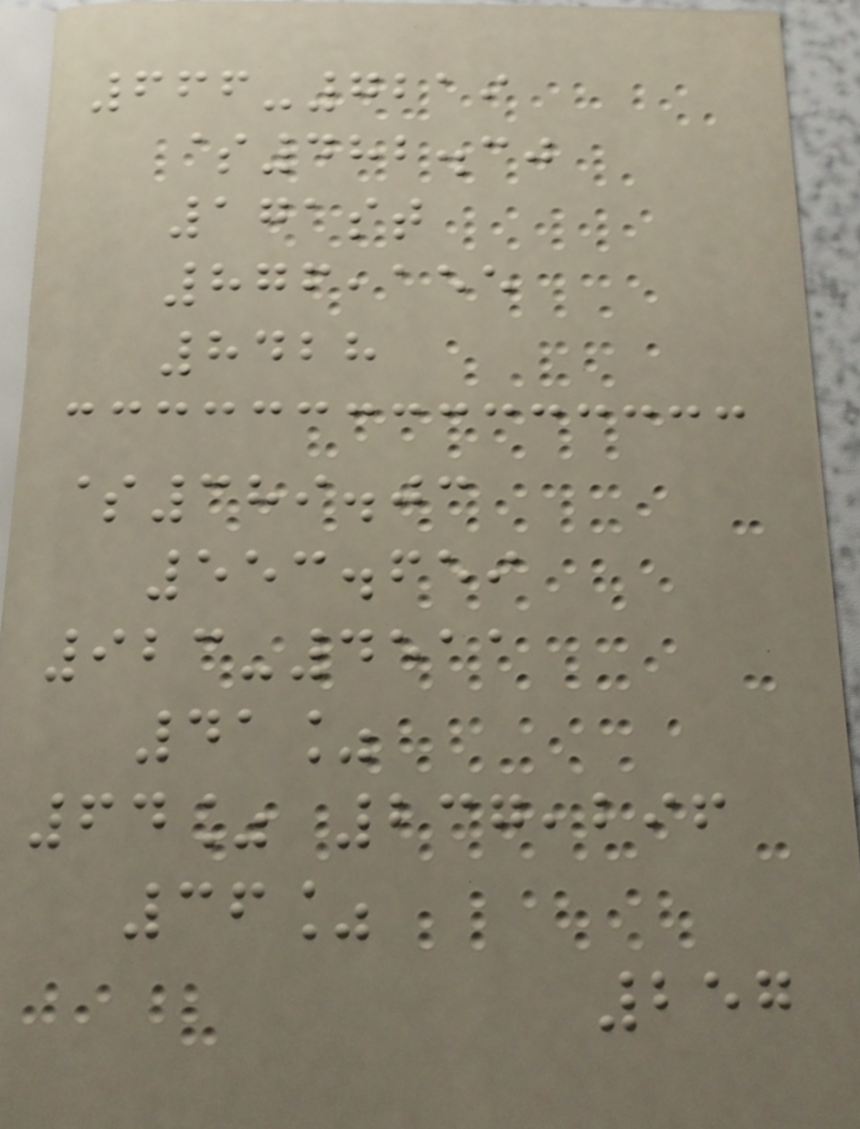666-7219
$482.30
171st
876,155
8428
$389.03
553.659
923-4511
41%
64% 237,296
36%
257
